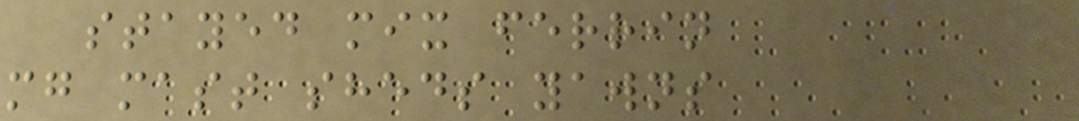stayed mix ferrin
mg mast sheds yawns
